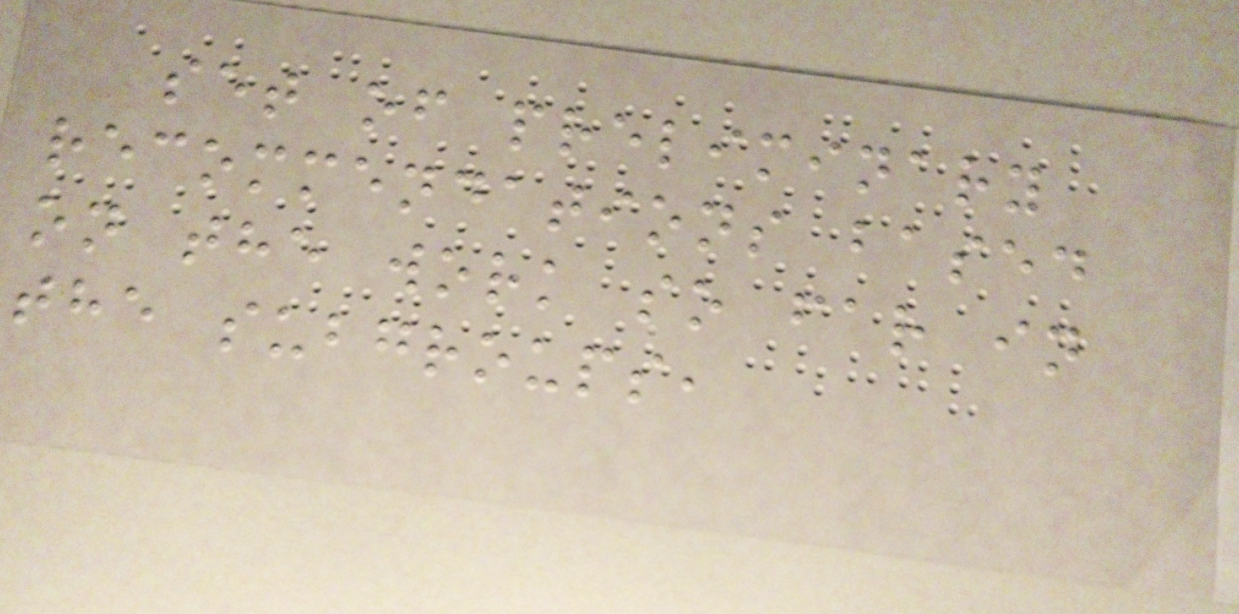set of preliminary
recommendations based
on the work so far in
the subgroups,
